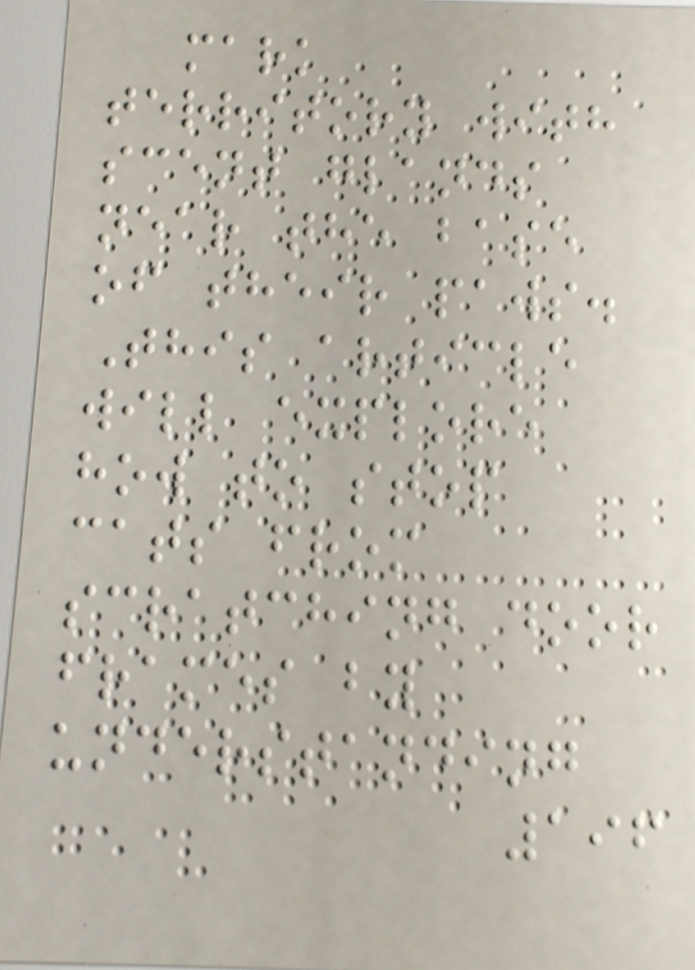mark
territory with
scent glands
near the base
of their paws.
This article
will explore
how to stop
cats from
scratching door
frames by
understanding
196
